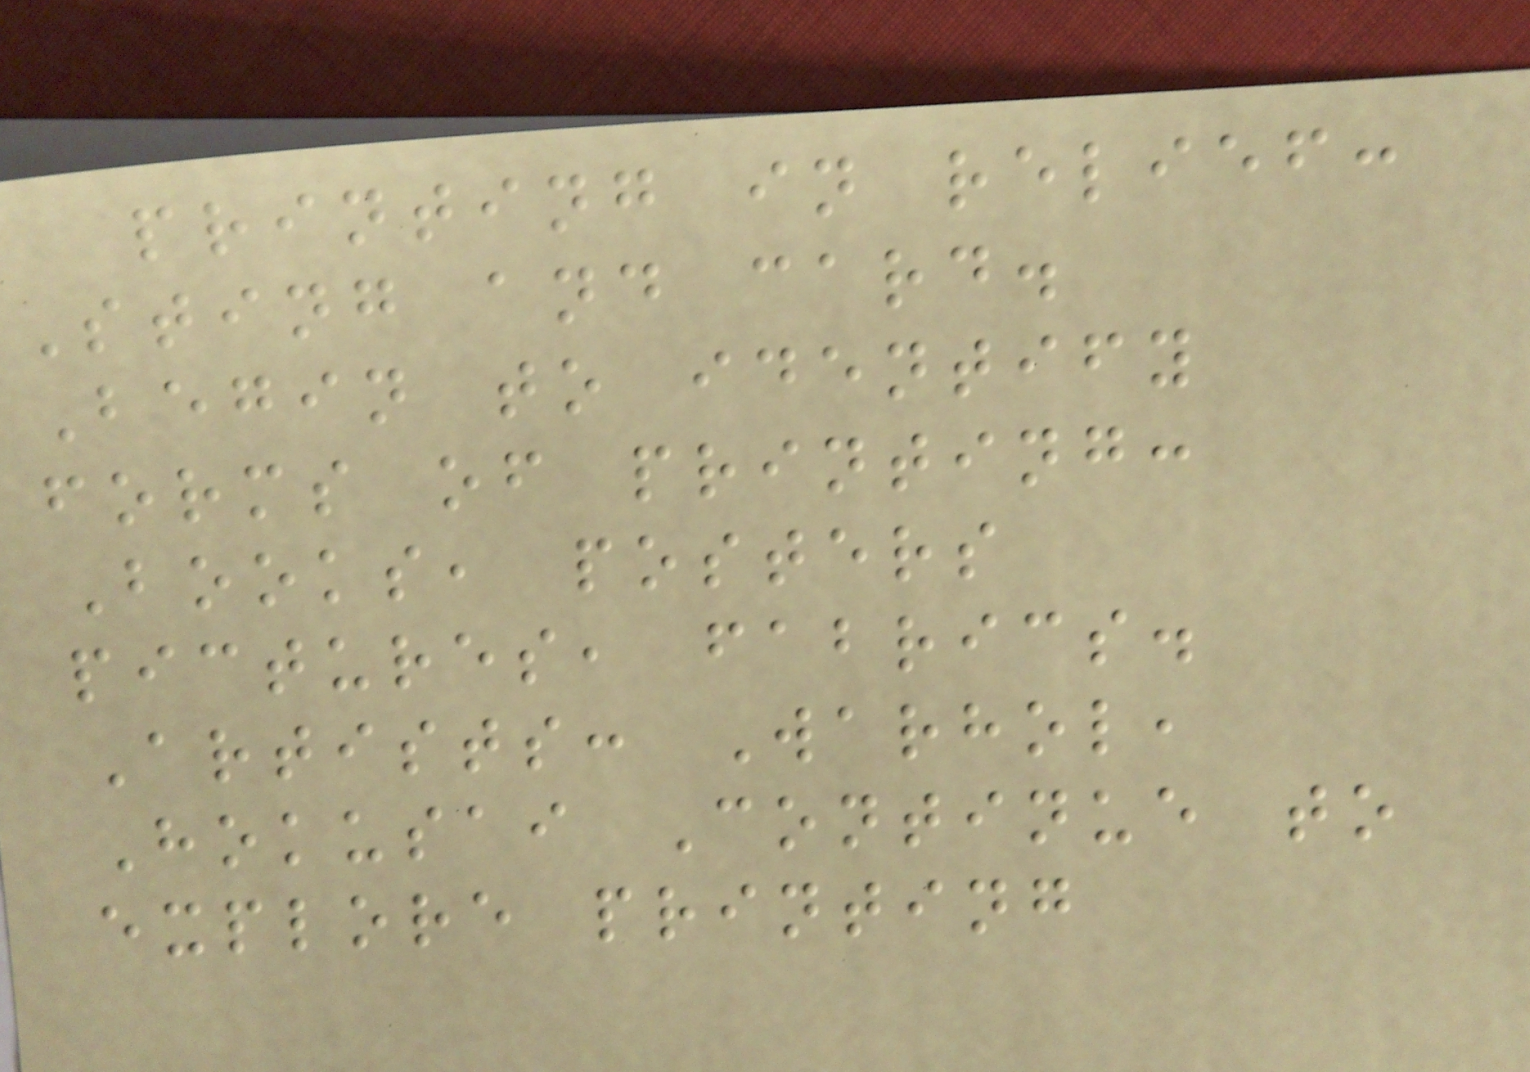printing in relief:
Sting and card.
Begin to identify
forms of printing:
Books, posters
pictures, fabrics.
Artists: Warhol,
Hokusai Continue to
explore printing
